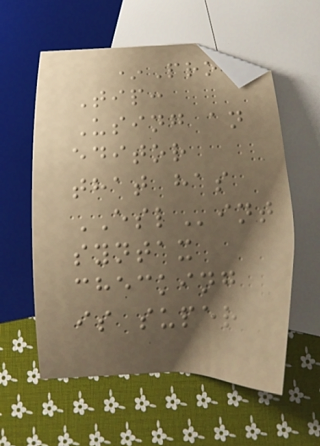*Pro
Tip:
Using an
editor
that has
ESLint
syntax
checking
is super
